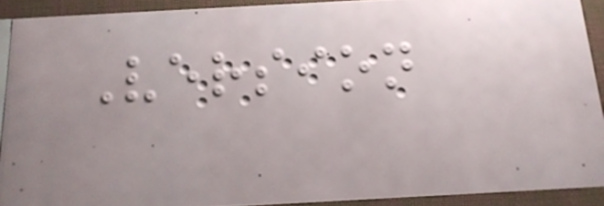Version
